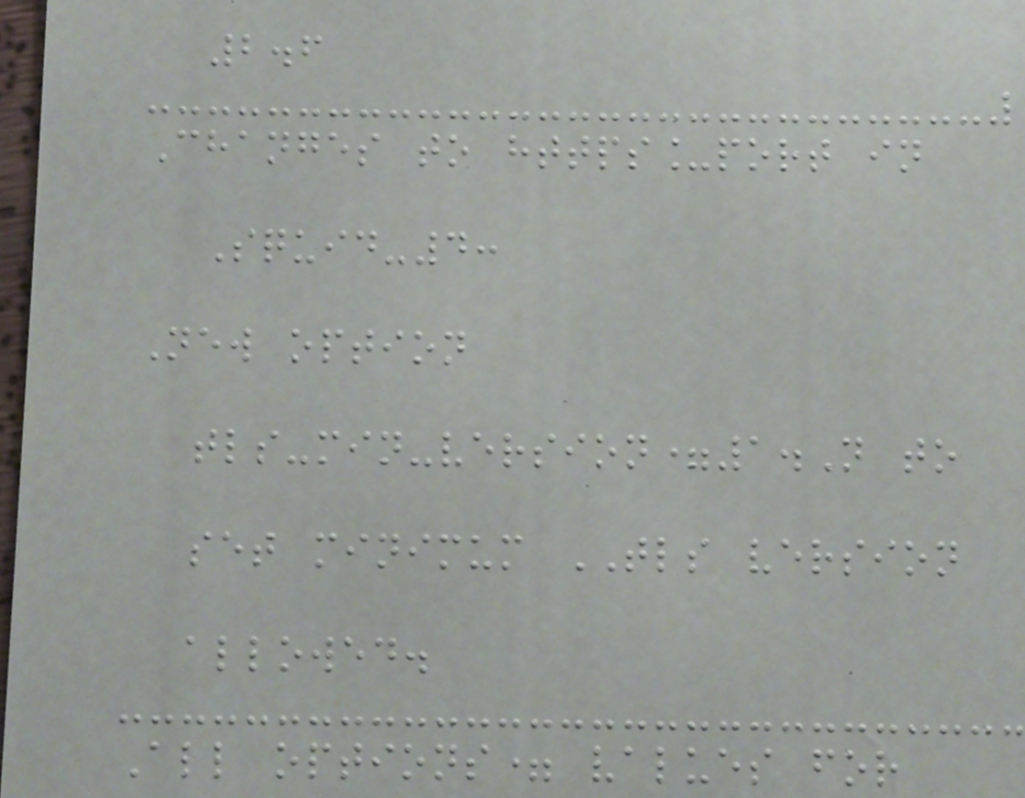2.6
Changes to https_port in
Squid-4:
New option
tls-min-version=1.N to
set minimum TLS version
allowed.
All options= values for
